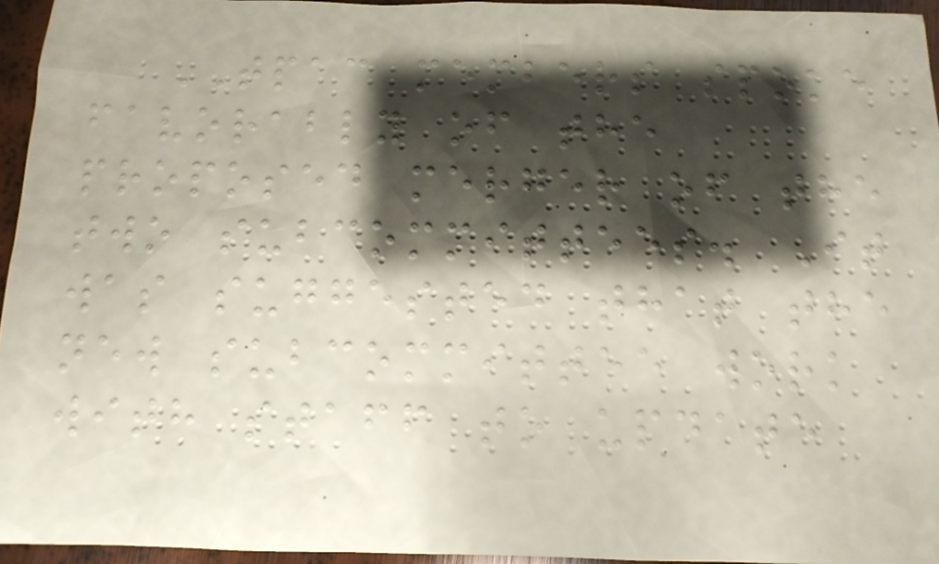TPAC members spoke
favorably of the
proposed merger of the
two subcommittees. It
was suggested that the
new subcommittee work
with staff to update
